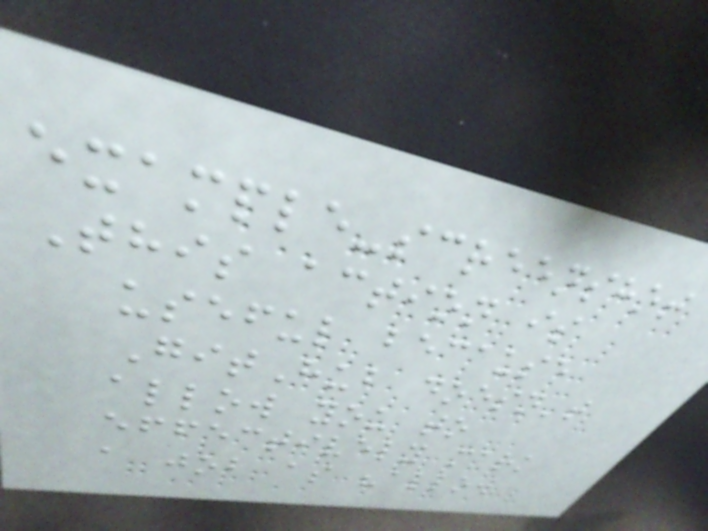example-screenshot
This action is
useful because
GitHub doesn't
allow you to
effectively mark
a job as "allow
